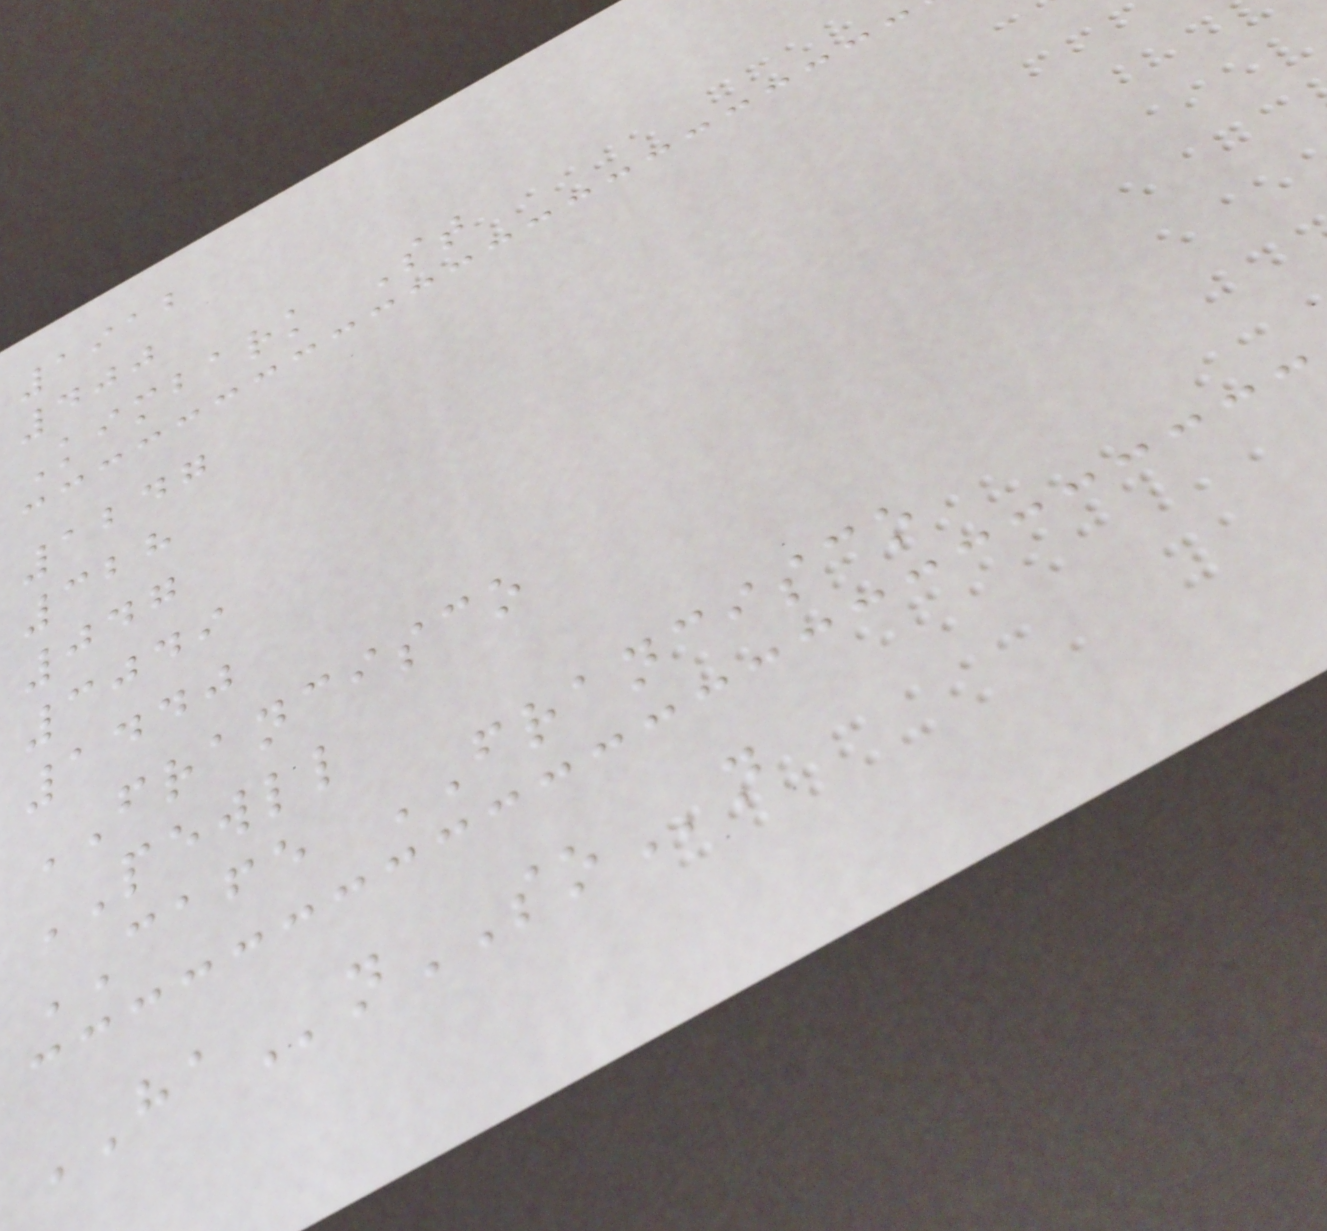1912
400
Kimbark St
1247
328
047
3049
1440
FRANCISCO
PEWLL
CAFE FRANCISCO
HAnSOn
